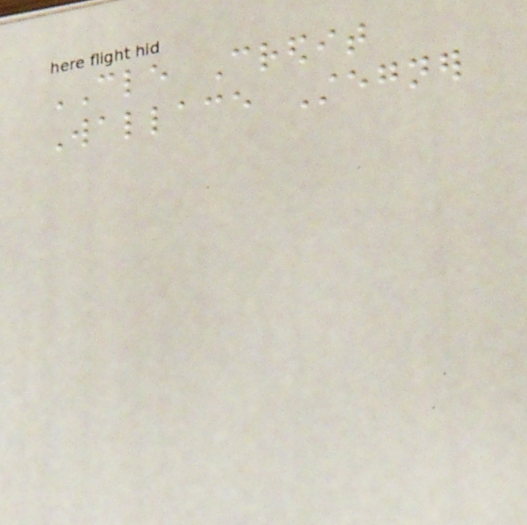CLE Credit
Wallace Stegner
